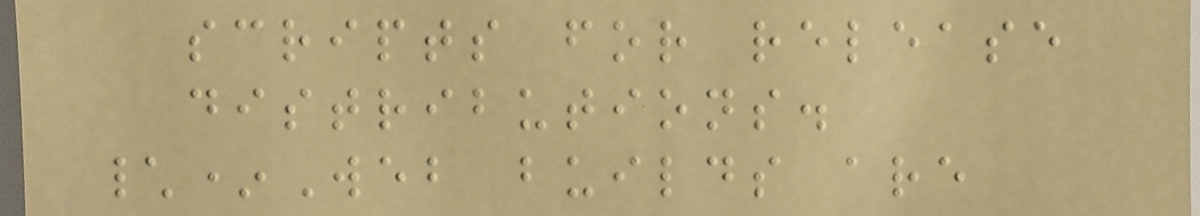scripts for release
distributions.
\*Web builds are
